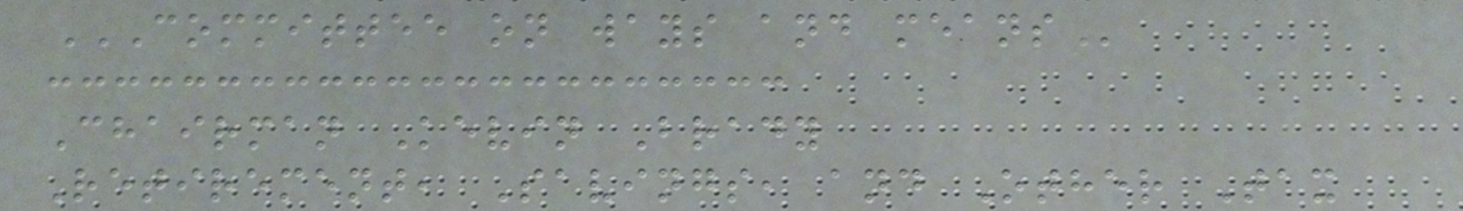COMMITTEE ON WAYS AND MEANS
Chairman Kevin Brady
Retirement, Savings, and Other Tax
